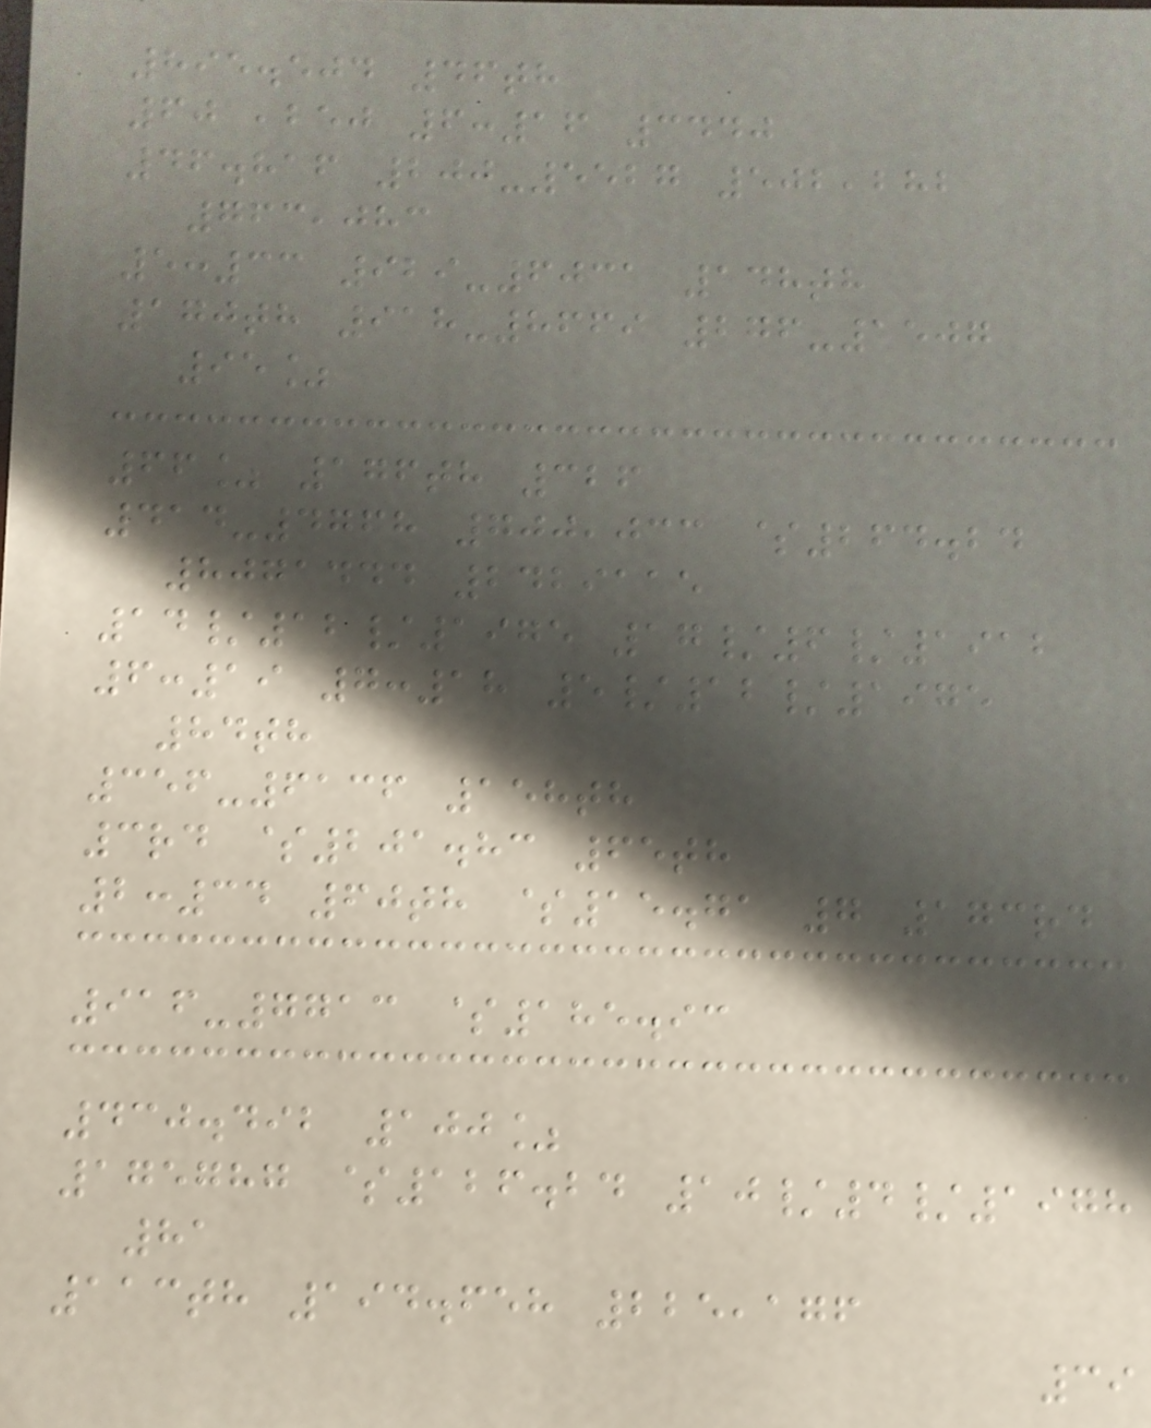895.504 46th
601,250 6:16 3440
46.816 200-5527 502,282
763,083
5:33 929-6031 148th
170th 918-8669 276-1507
95%
66% 176th 326
414-4768 700,033 $264.24
8071444 2429115
14/12/1975 17/6/1912
6:19 7:18 5/12/1975
84th
356-6136 158th
3rd $201.83 65th
2:34 60th $15.71 7 173rd
916-7713 $185.93
430.492 100%
175787 $126.24 10/4/1978
81
113th 194.658 225,176
39
